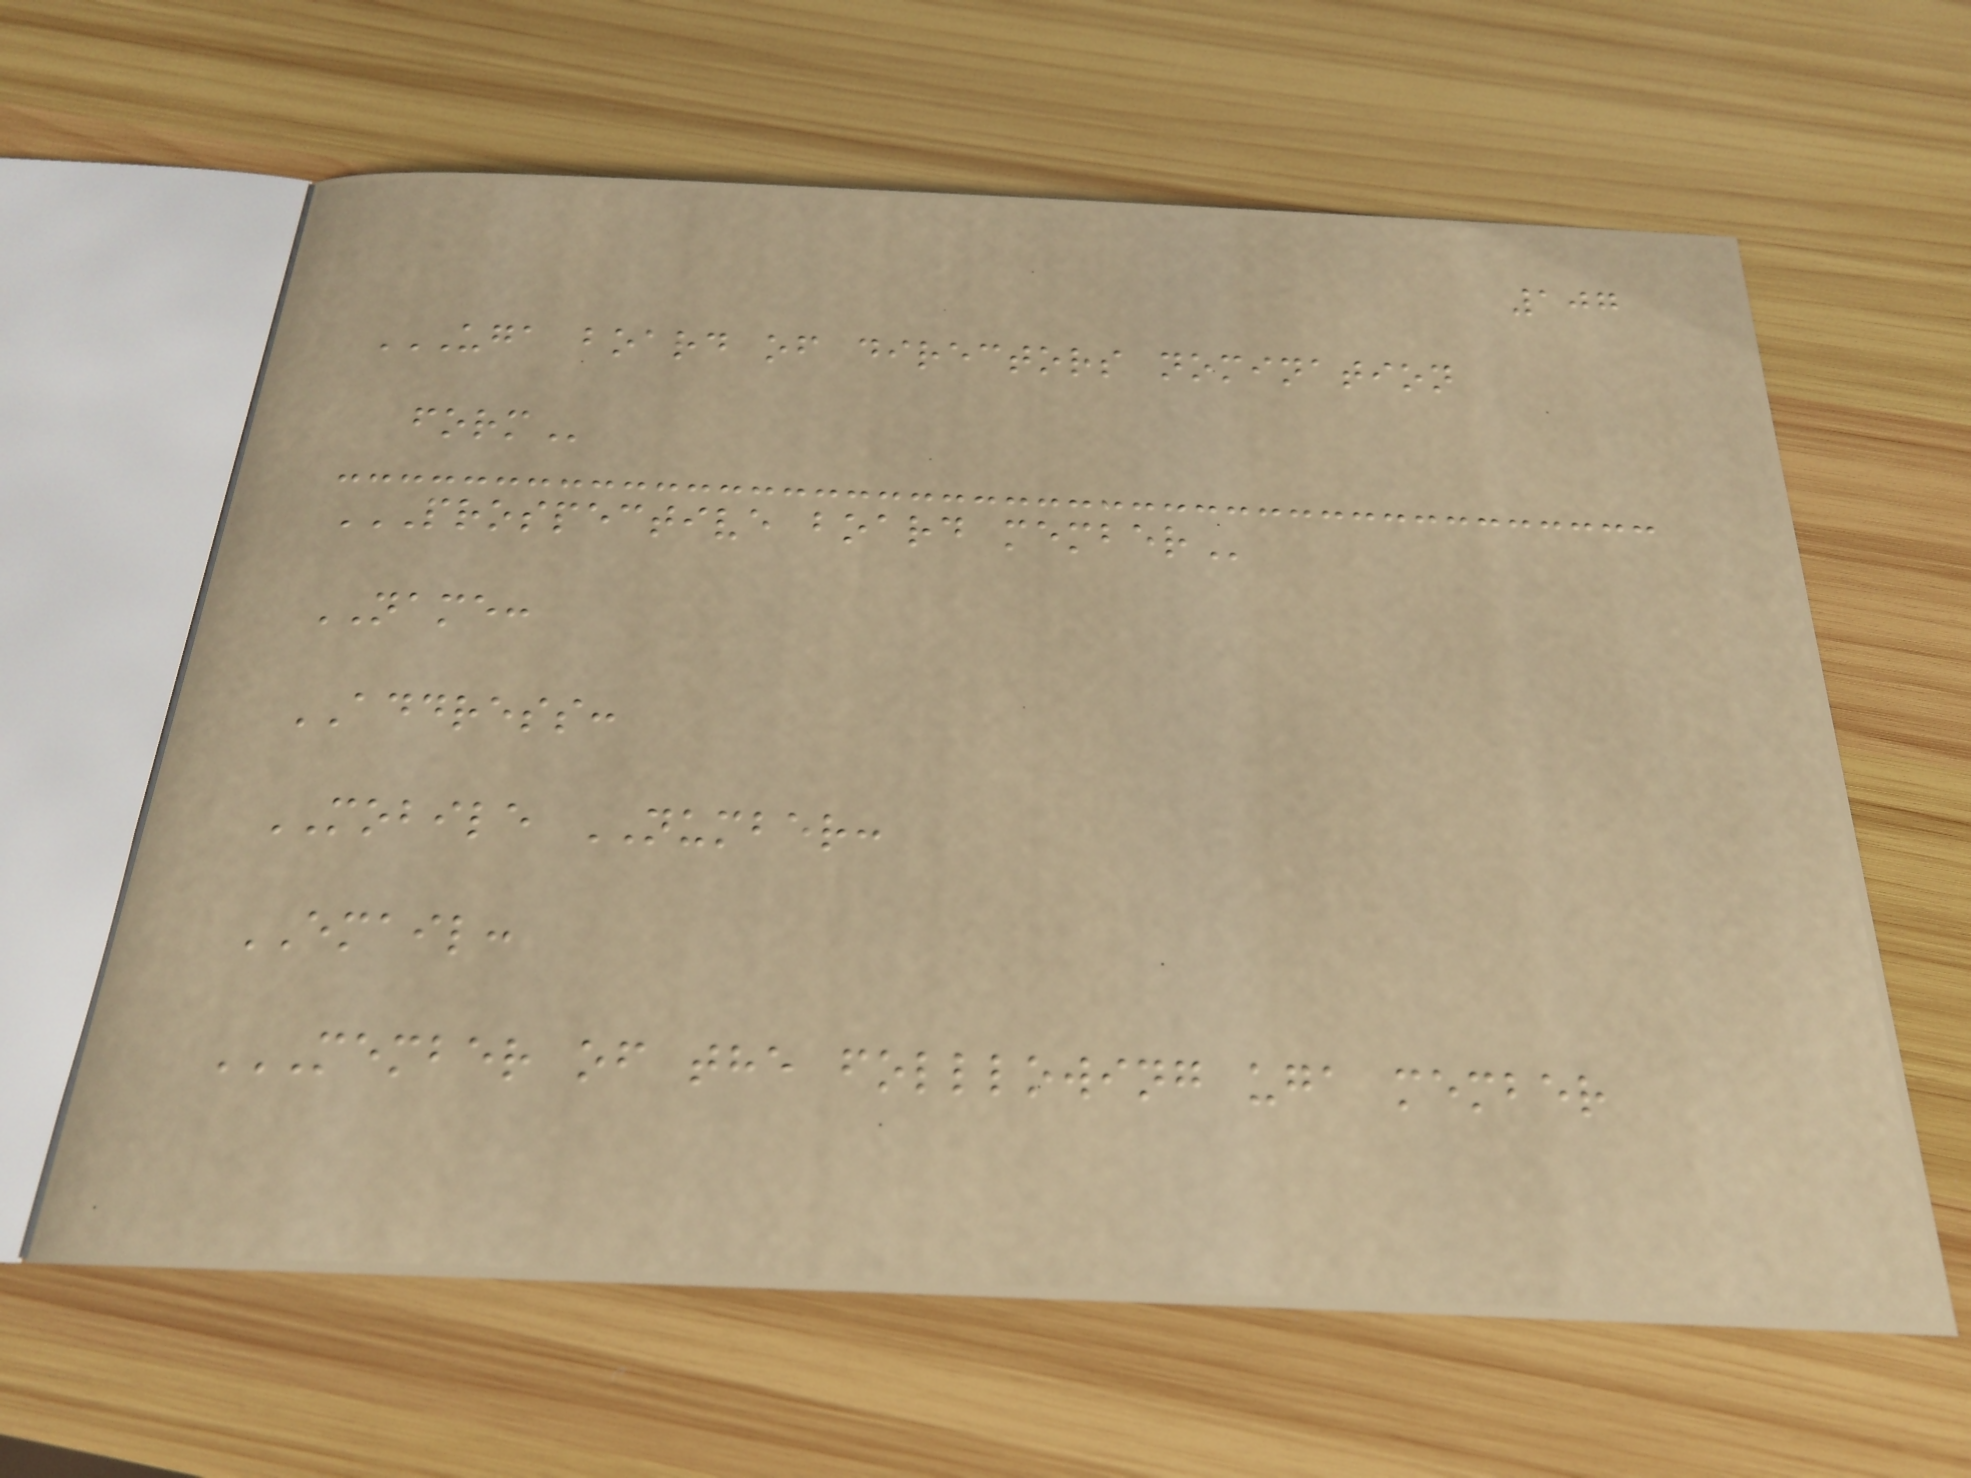107
UGA BOARD OF DIRECTORS NOMINATION
FORM
PROSPECTIVE BOARD MEMBER
NAME:
ADDRESS:
MOBILE NUMBER:
EMAIL:
MEMBER OF THE FOLLLOWING UGA MEMBER
